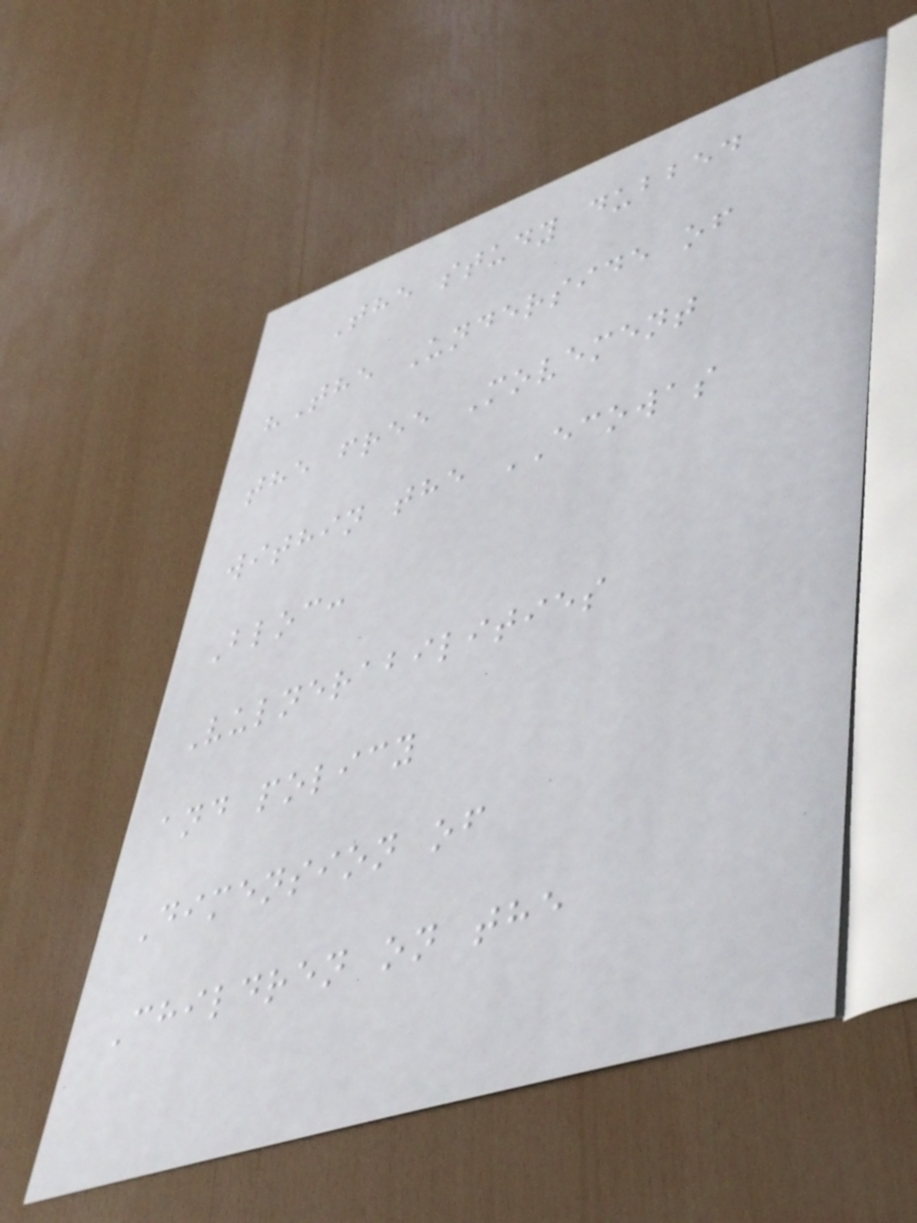The study dubbed
"The Underside of
the free Movement
within the ECOWAS
Bloc:
Vulnerabilities
and policy
Dimension of
Children on the
